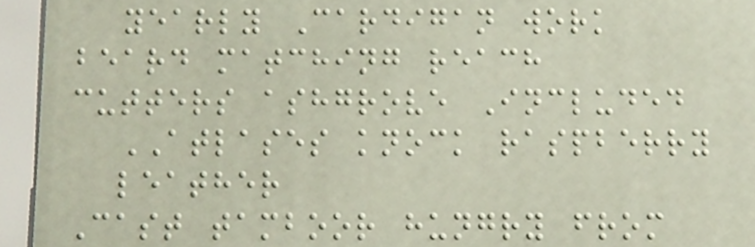yearly Cardigan work
beard matching reach
cutters ashgrove Included
ATLASES knock raspberry
leather
Cast tamboor hungry from
